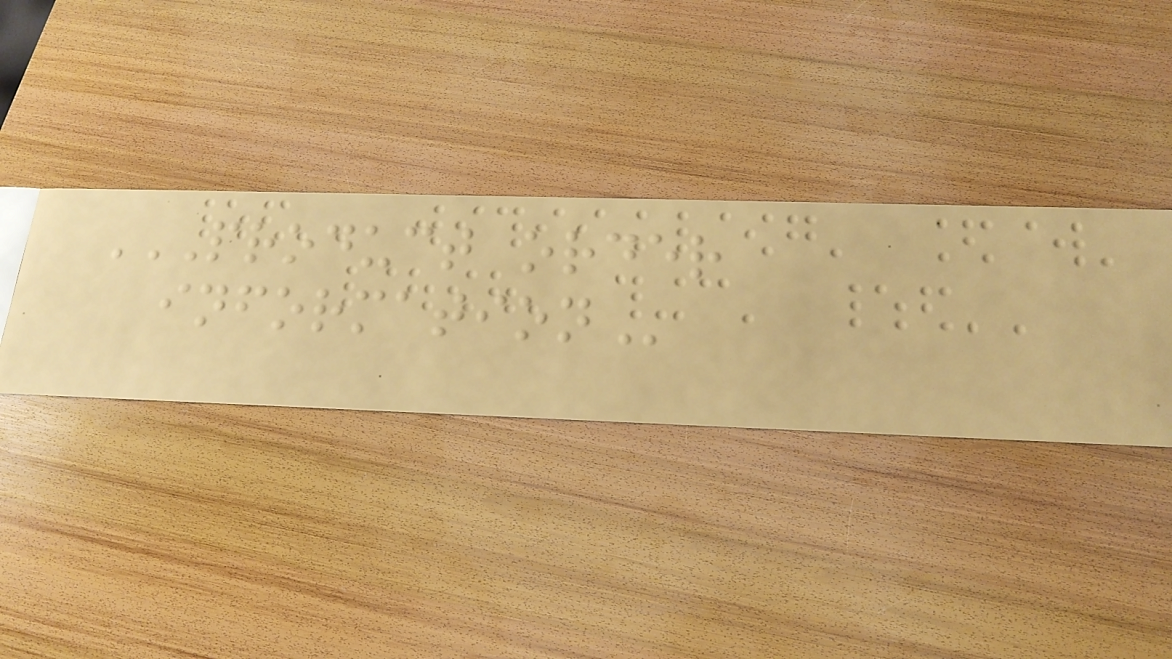PRODUCT ORDER
INFORMATION
